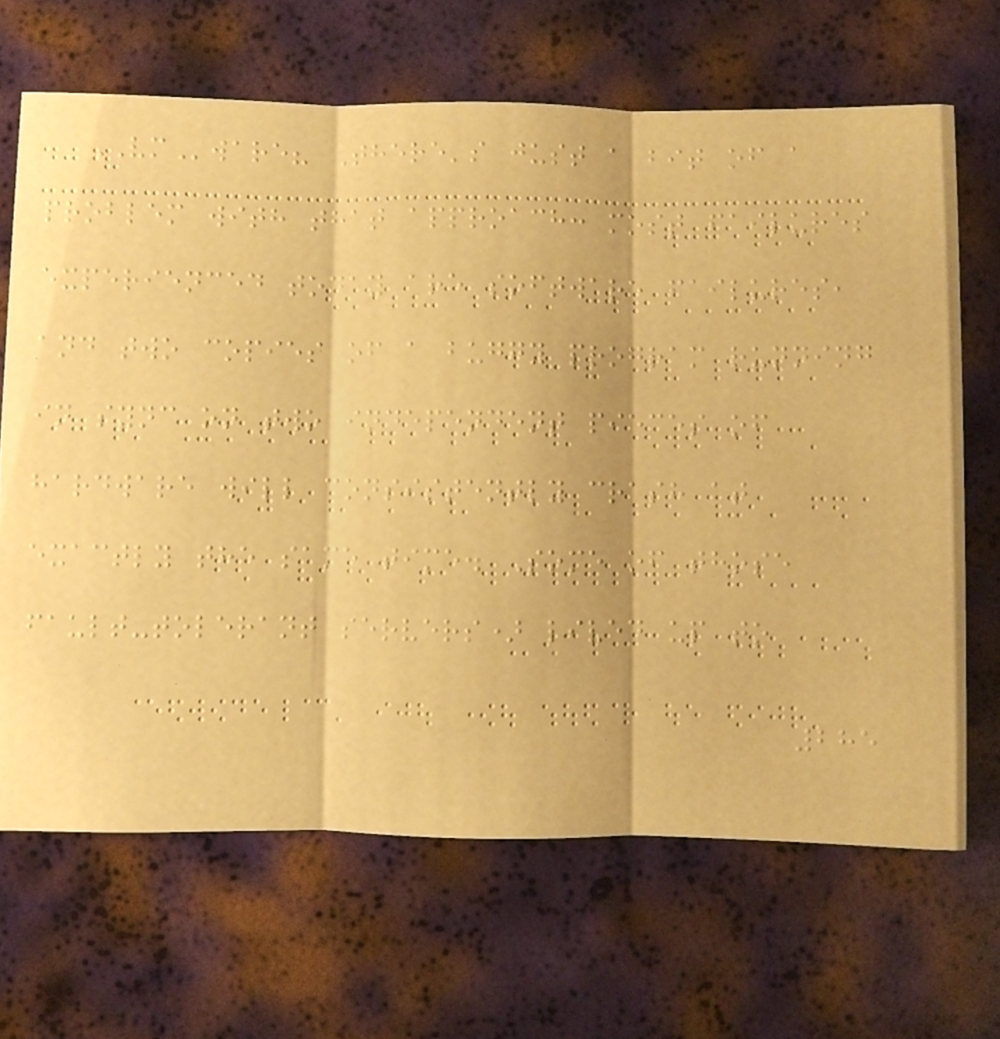VMware? There's just a bit of a
problem with that approach: most failures
experienced today are software failures,
and two copies of a buggy program running
in sync on two independent pieces of
hardware will consistently crash at
exactly the same time. Some of those
fault-tolerant servers) lived up to
285
